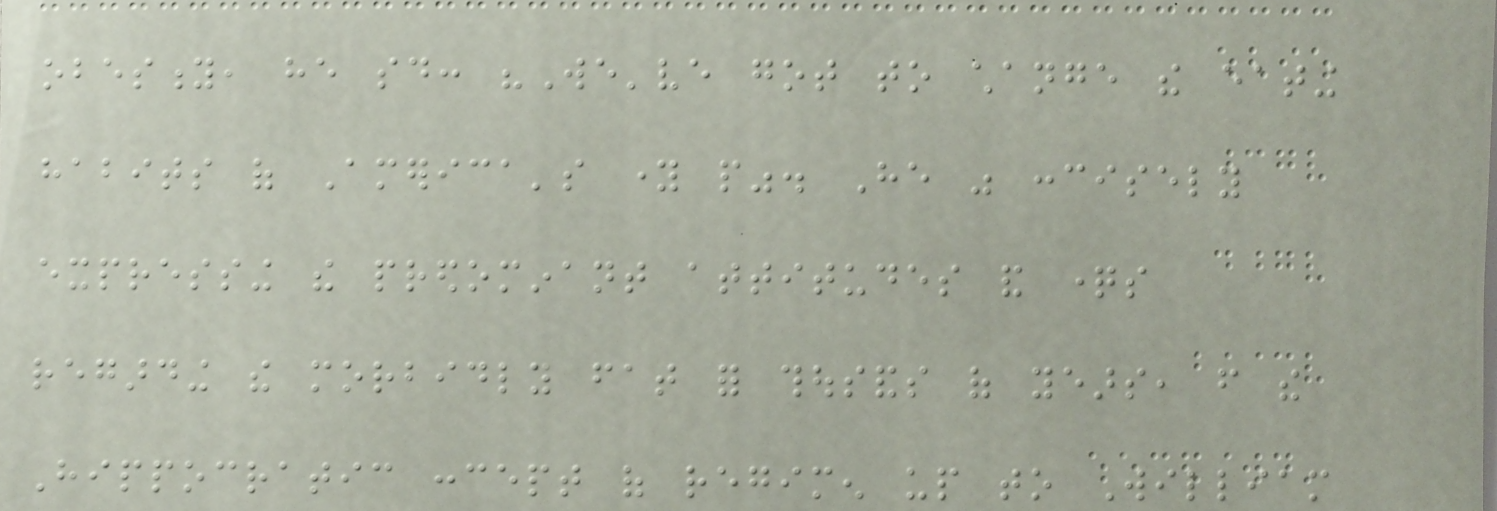obesity, he said: "We've got to change the eating
habits of America's young people". He was concisely
expressing the predominant attitudes and questions
regarding the morbidly fat for thousands of years, from the
Hippocratic concept of regimen up to William
